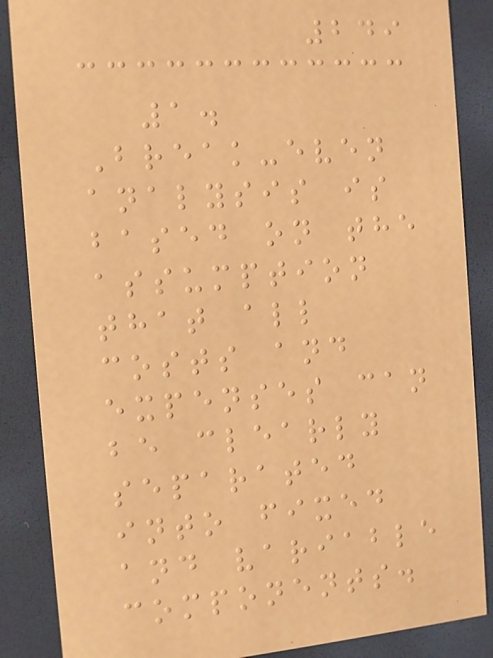249
1.
Break-even
analysis is
based on the
assumption
that all
costs and
expenses can
be clearly
separated
into fixed
and variable
components.
